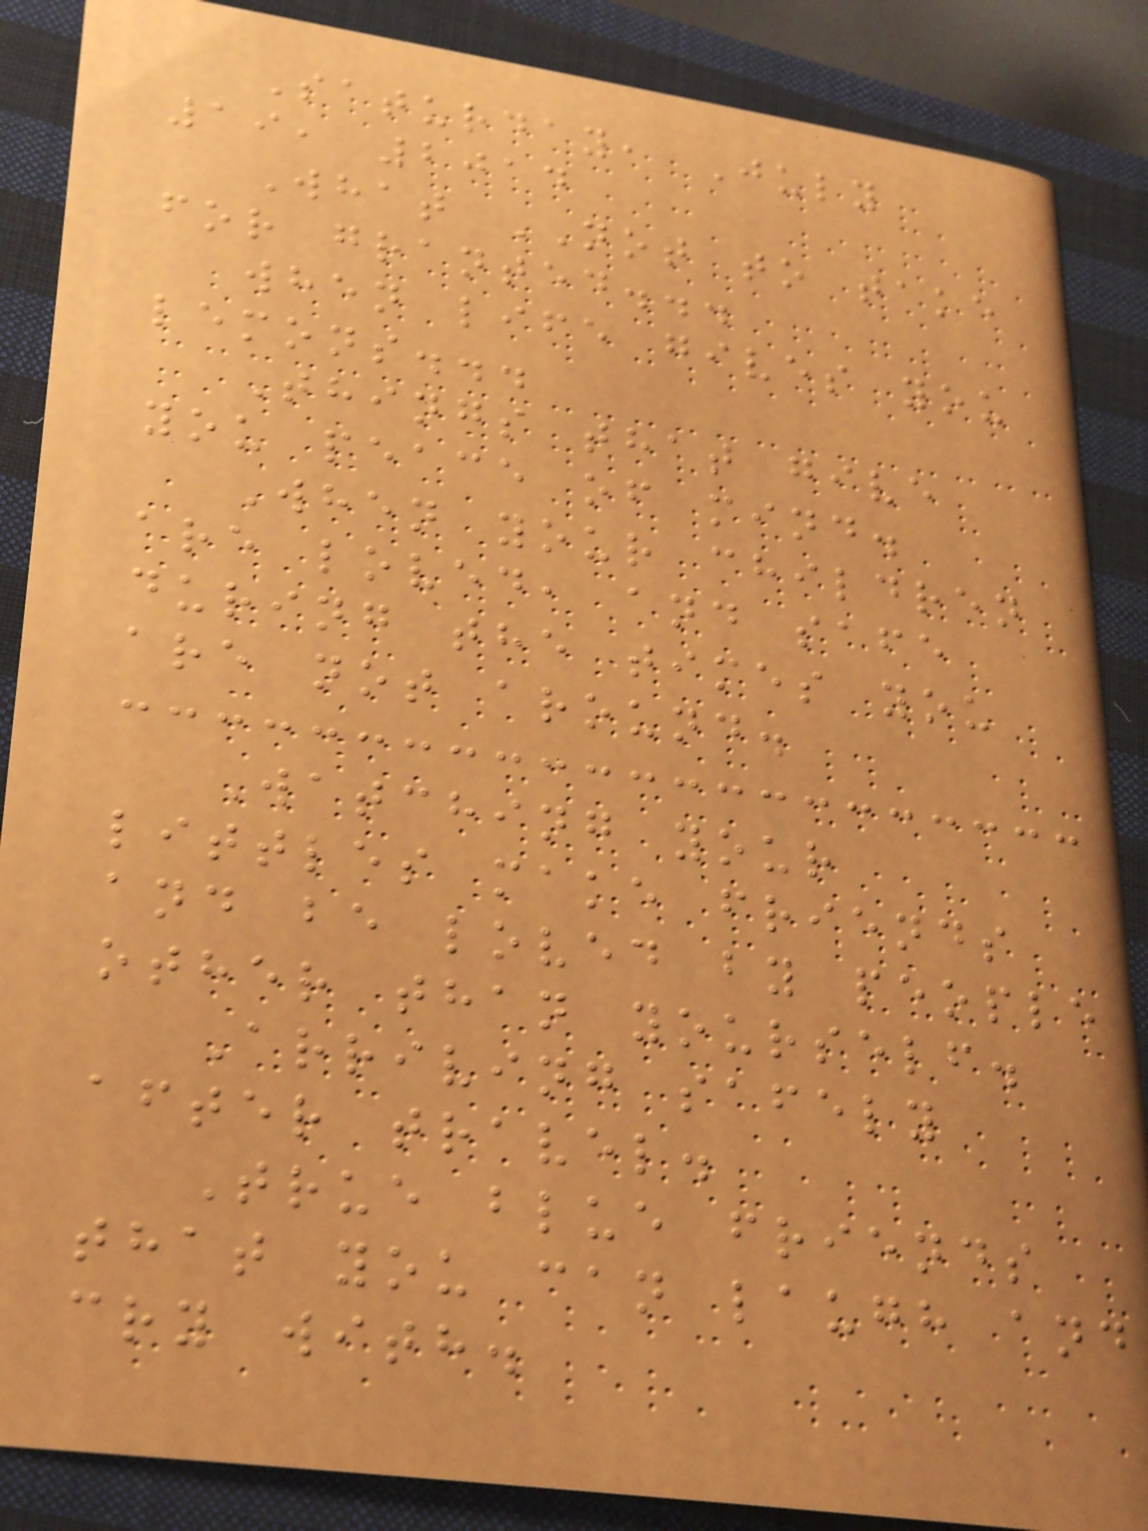Saturday, July
19, 2014
What NOT to take
for granted...
when life gives you
lemons...
Things that give
you peace of mind.
When your children
are loved, and safe
during the times you
are not around.
Watching your
littles make friends
and be loved by people
other than yourself.
Arriving safely
after travel.
True blue friends
that you can laugh and
cry with.
